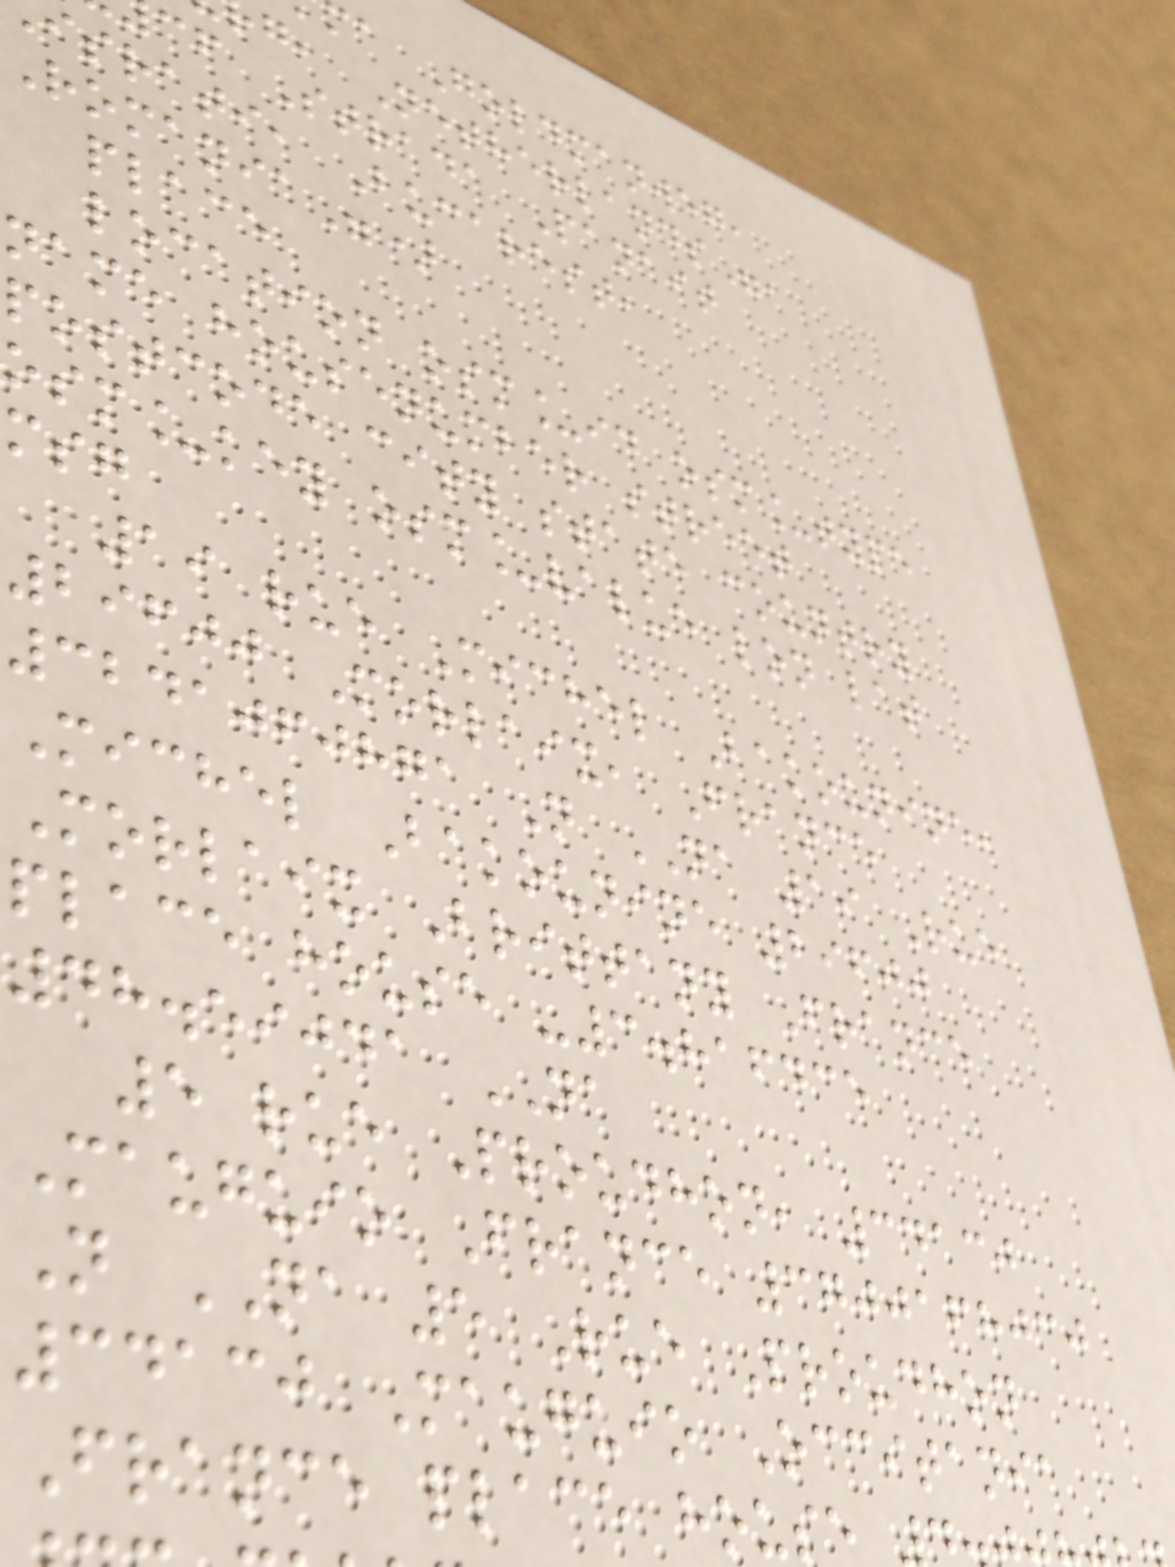a Goldmanweg,
g, Netherlands",
cf Strada Panait
israti, Bucarest,
Romania")
place
location osm_id osm_type
name housenumber street
postcode city state country
osm_key osm_value lon lat
msg
19 rue Michel Bakounine,
29600 Morlaix, France
3241060871 N NA 19 Rue
Michel Bakounine 29600
Morlaix Brittany France
place house -3.816435
48.59041 NA
5 rue Proudhon, 34130
Mauguio France 3700168030
N NA 5 Rue Proudhon
34130 Mauguio Occitania
France place house
